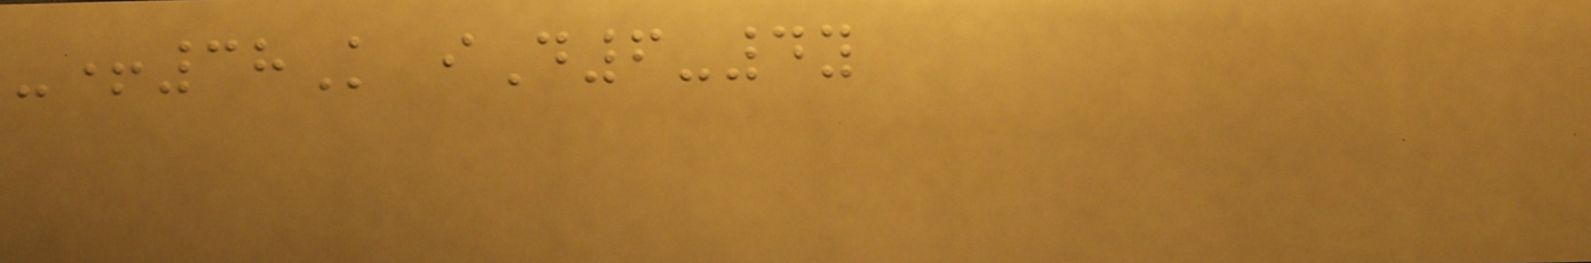-+38K iD6-4y
